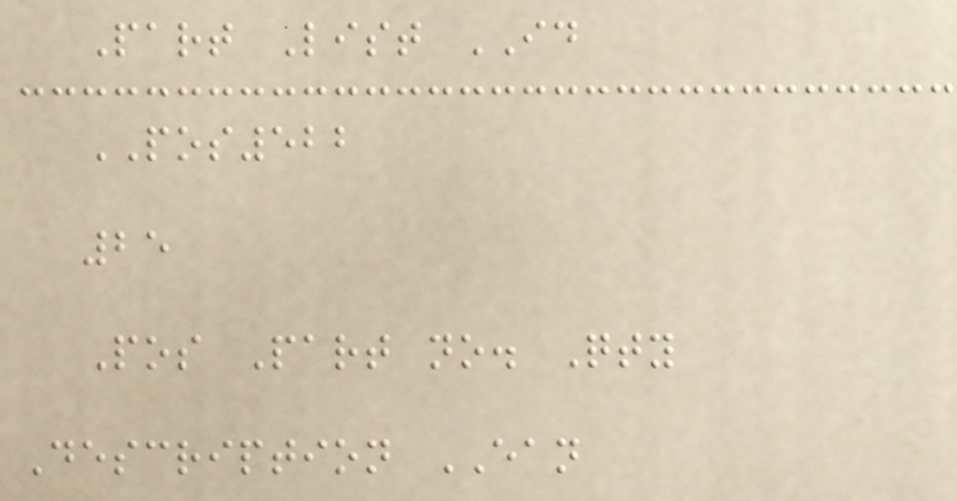Part List ID
POS522
25
Pos Part no. Qty
Description EAN
